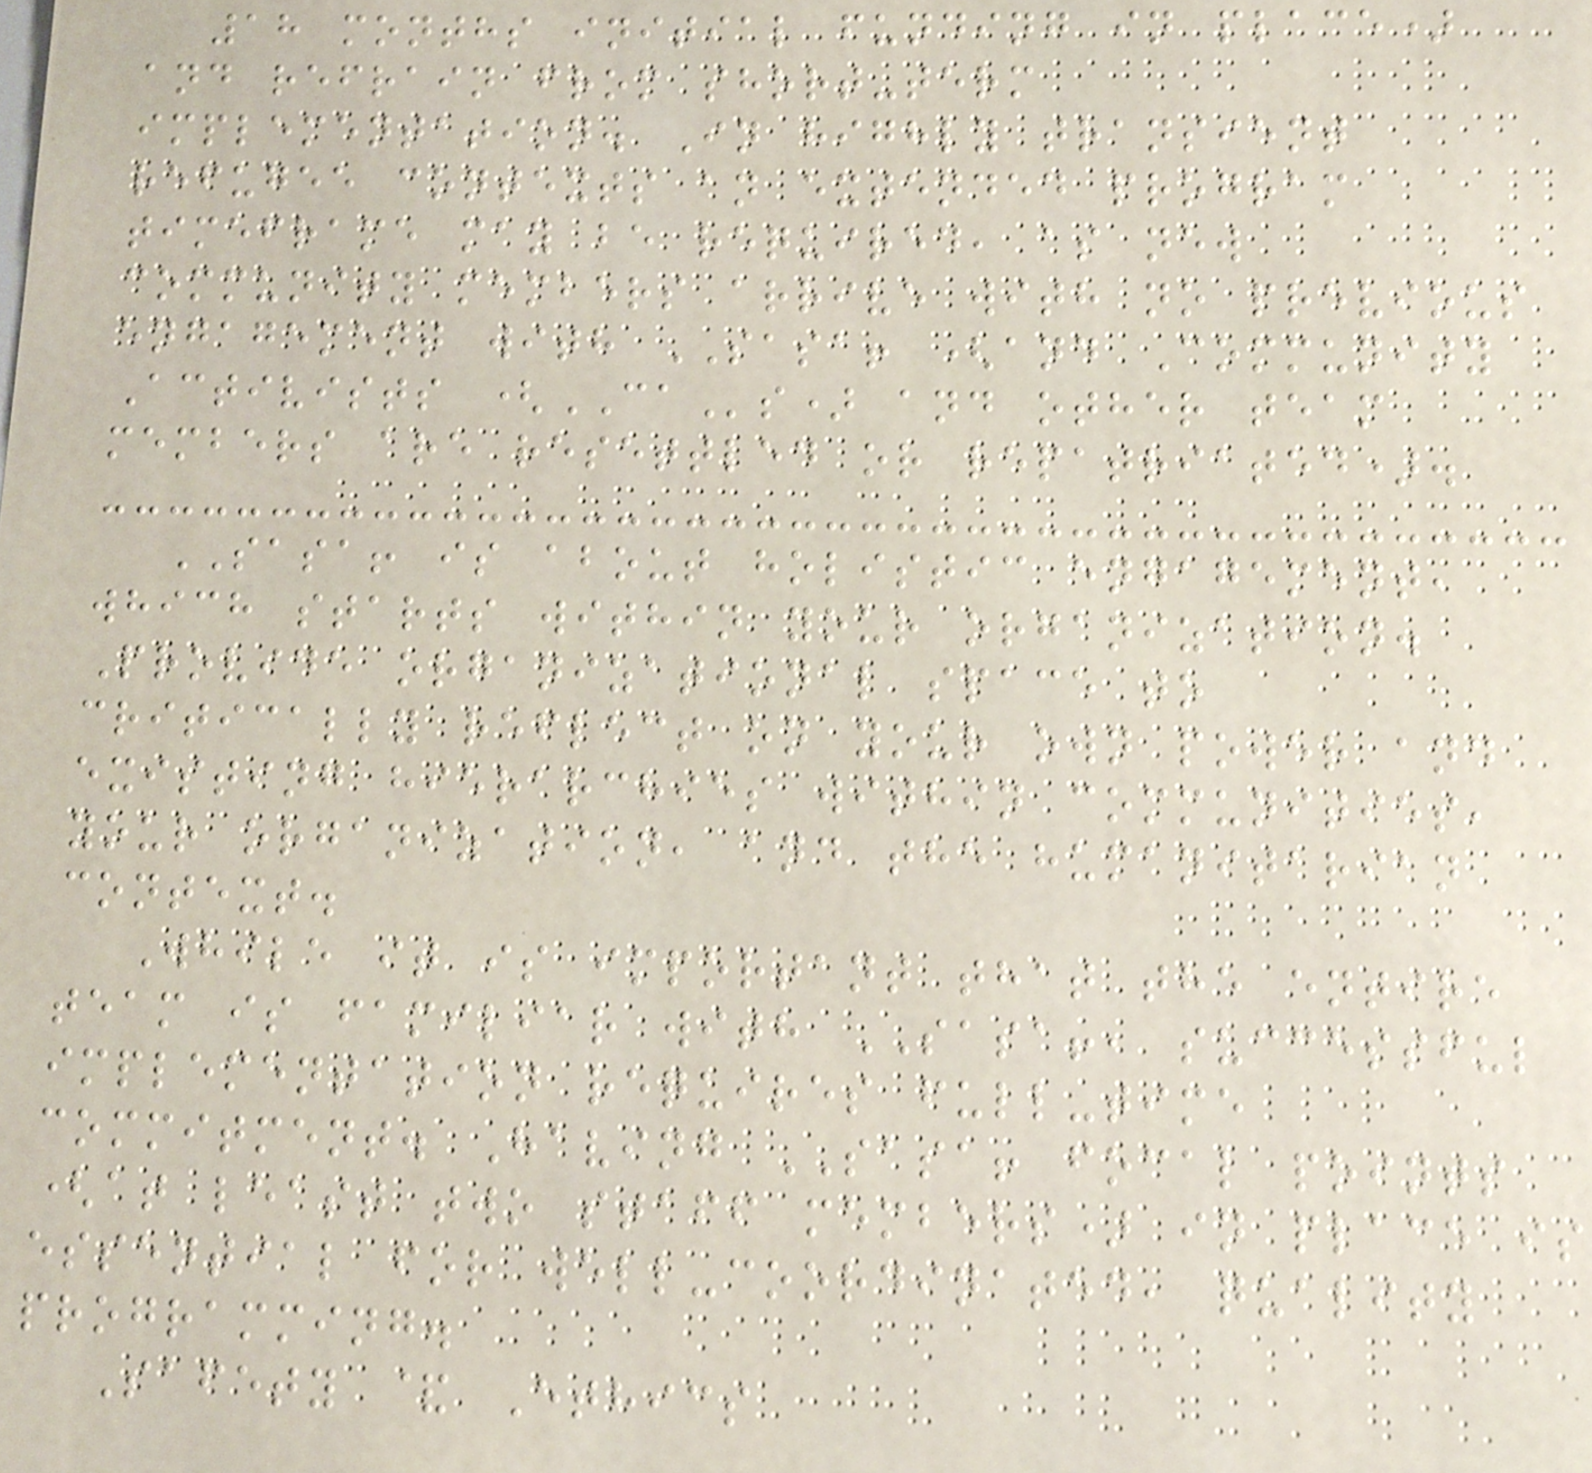18 months initial funding in place)
and refrain from short-term
implementation. In highly transient
refugee contexts an extended program
timeframe may be required, as new
community members arrive with no previous
engagement with SASA! (and Community
Activists (CAs) and other team
members are resettled or repatriated).
SASA! is about holistic engagement,
which starts within your organization.
Provide organizational space to
critically reflect on your own power and
existing hierarchies within communities,
your organization, and the humanitarian
context.
While it is important that the entire
team is familiar with SASA!, successful
implementation requires full-time
commitment. Having SASA! focal points
(at least two staff members) in place is
essential for well-coordinated, quality
programming.
Safety & Ethics
